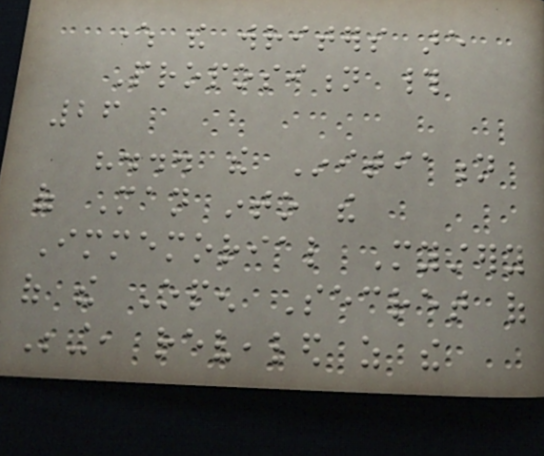where the writers are
Proposition #
26
"... the Initiation
of Man into the
Immemorial Mystery
of the Open Secret of
Being, revealed as the
